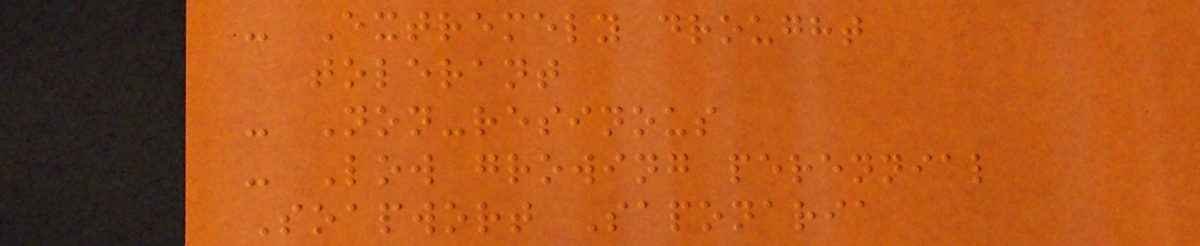- Extremely drought
tolerant
- Non-resinous
- Low growing perennial
Soapwort Saponaria
